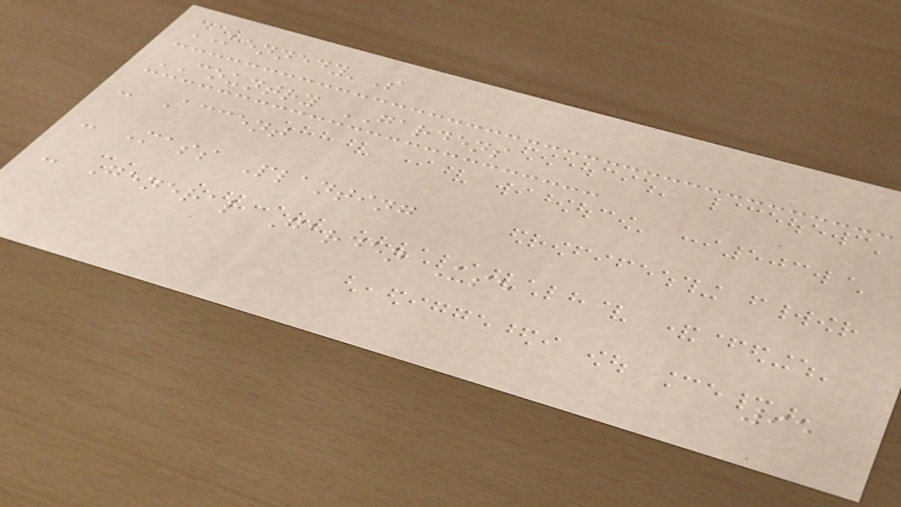KENNEDY'S
COUNTRY GARDENS
- Accent
- Mass Planting
- General Garden Use
95
